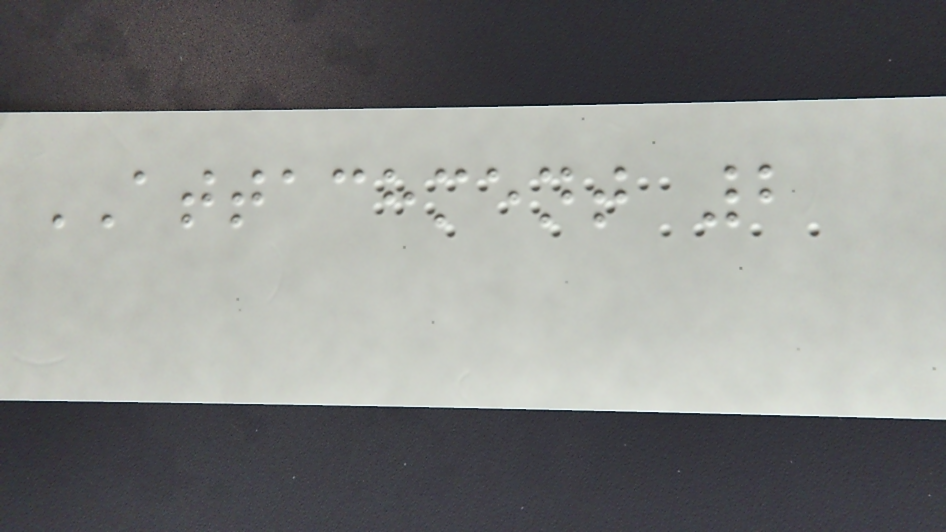ATTACHMENT 2
